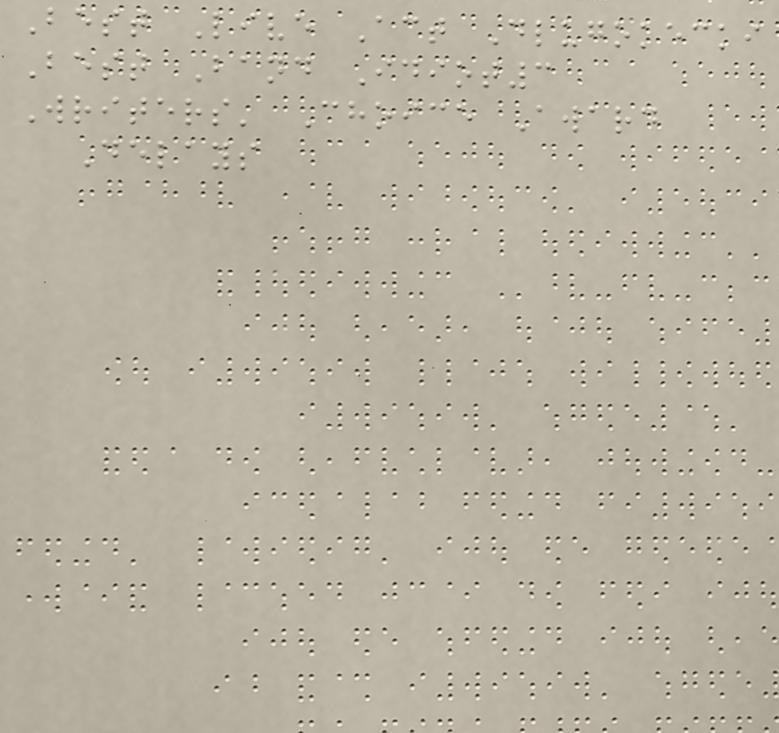Best Live Act Dlugokecki
Best Band Idiot3
Writers' Choice Award
Delays
